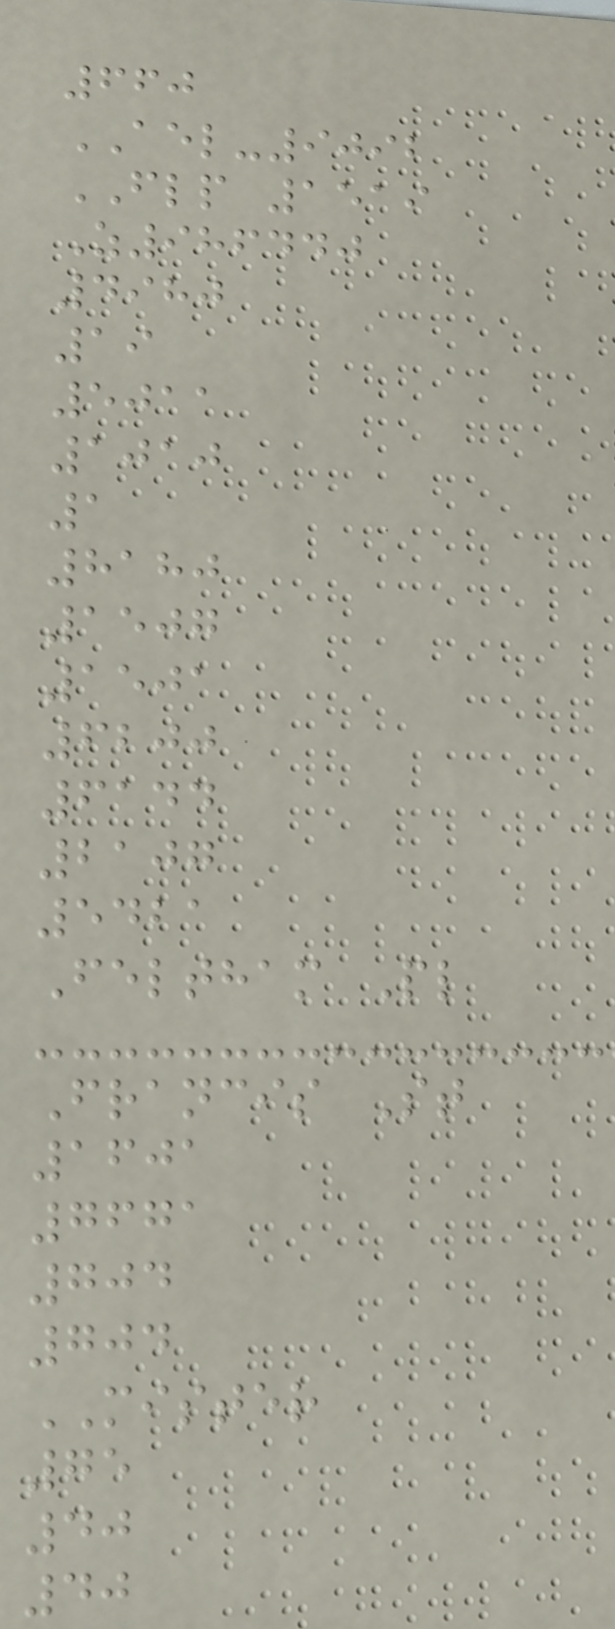660
AEL-9092
FLP 1519
Z986440
4980
19
5011
1010
1
8180
1507
1501
6200
6144
2107
5421
Feltham Pl
Francis St
1601
7671
704
704
MISTER
75
40
40
